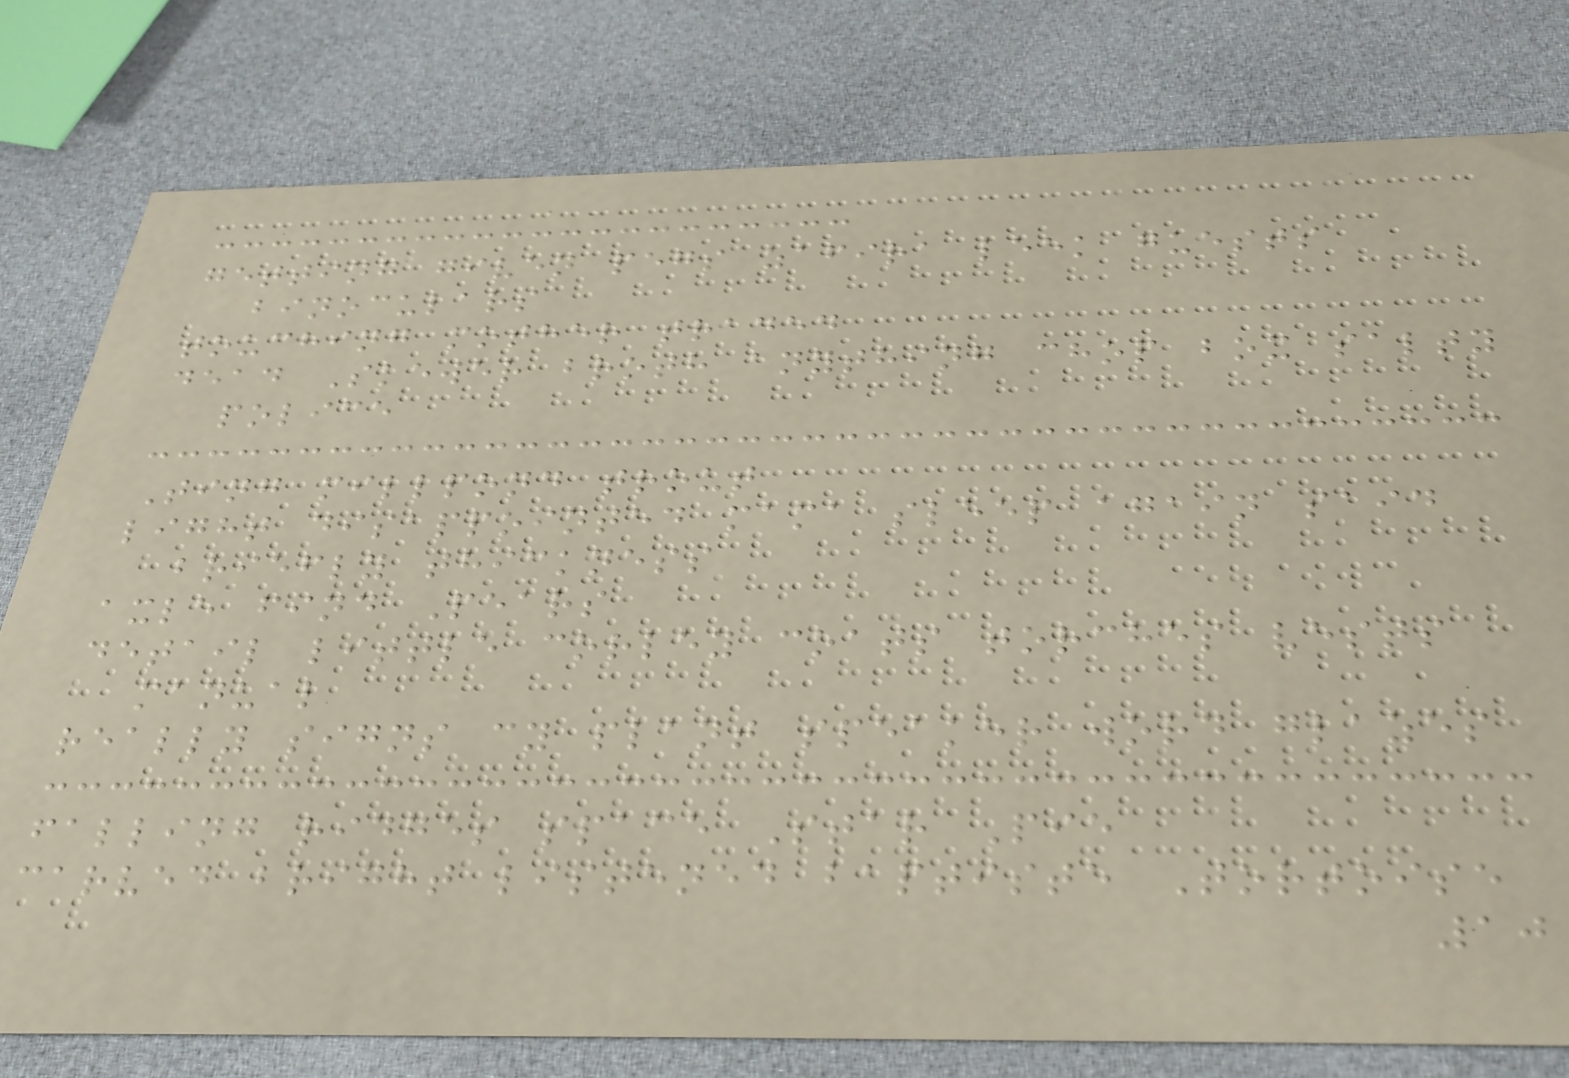getting given pegs zafira leek guests
binoculars
touching mother traded
dead Skewer broth anything chop box salty
police
Ting millpond trout
light disappointed mama sleep again said
briefly thickness
axle find Pears
detail little corley coats torches vests
manual
really signs cy plant speaker word glazes
falling ridges space Star Pie
carved bright listened baptiste Tortoise
10
